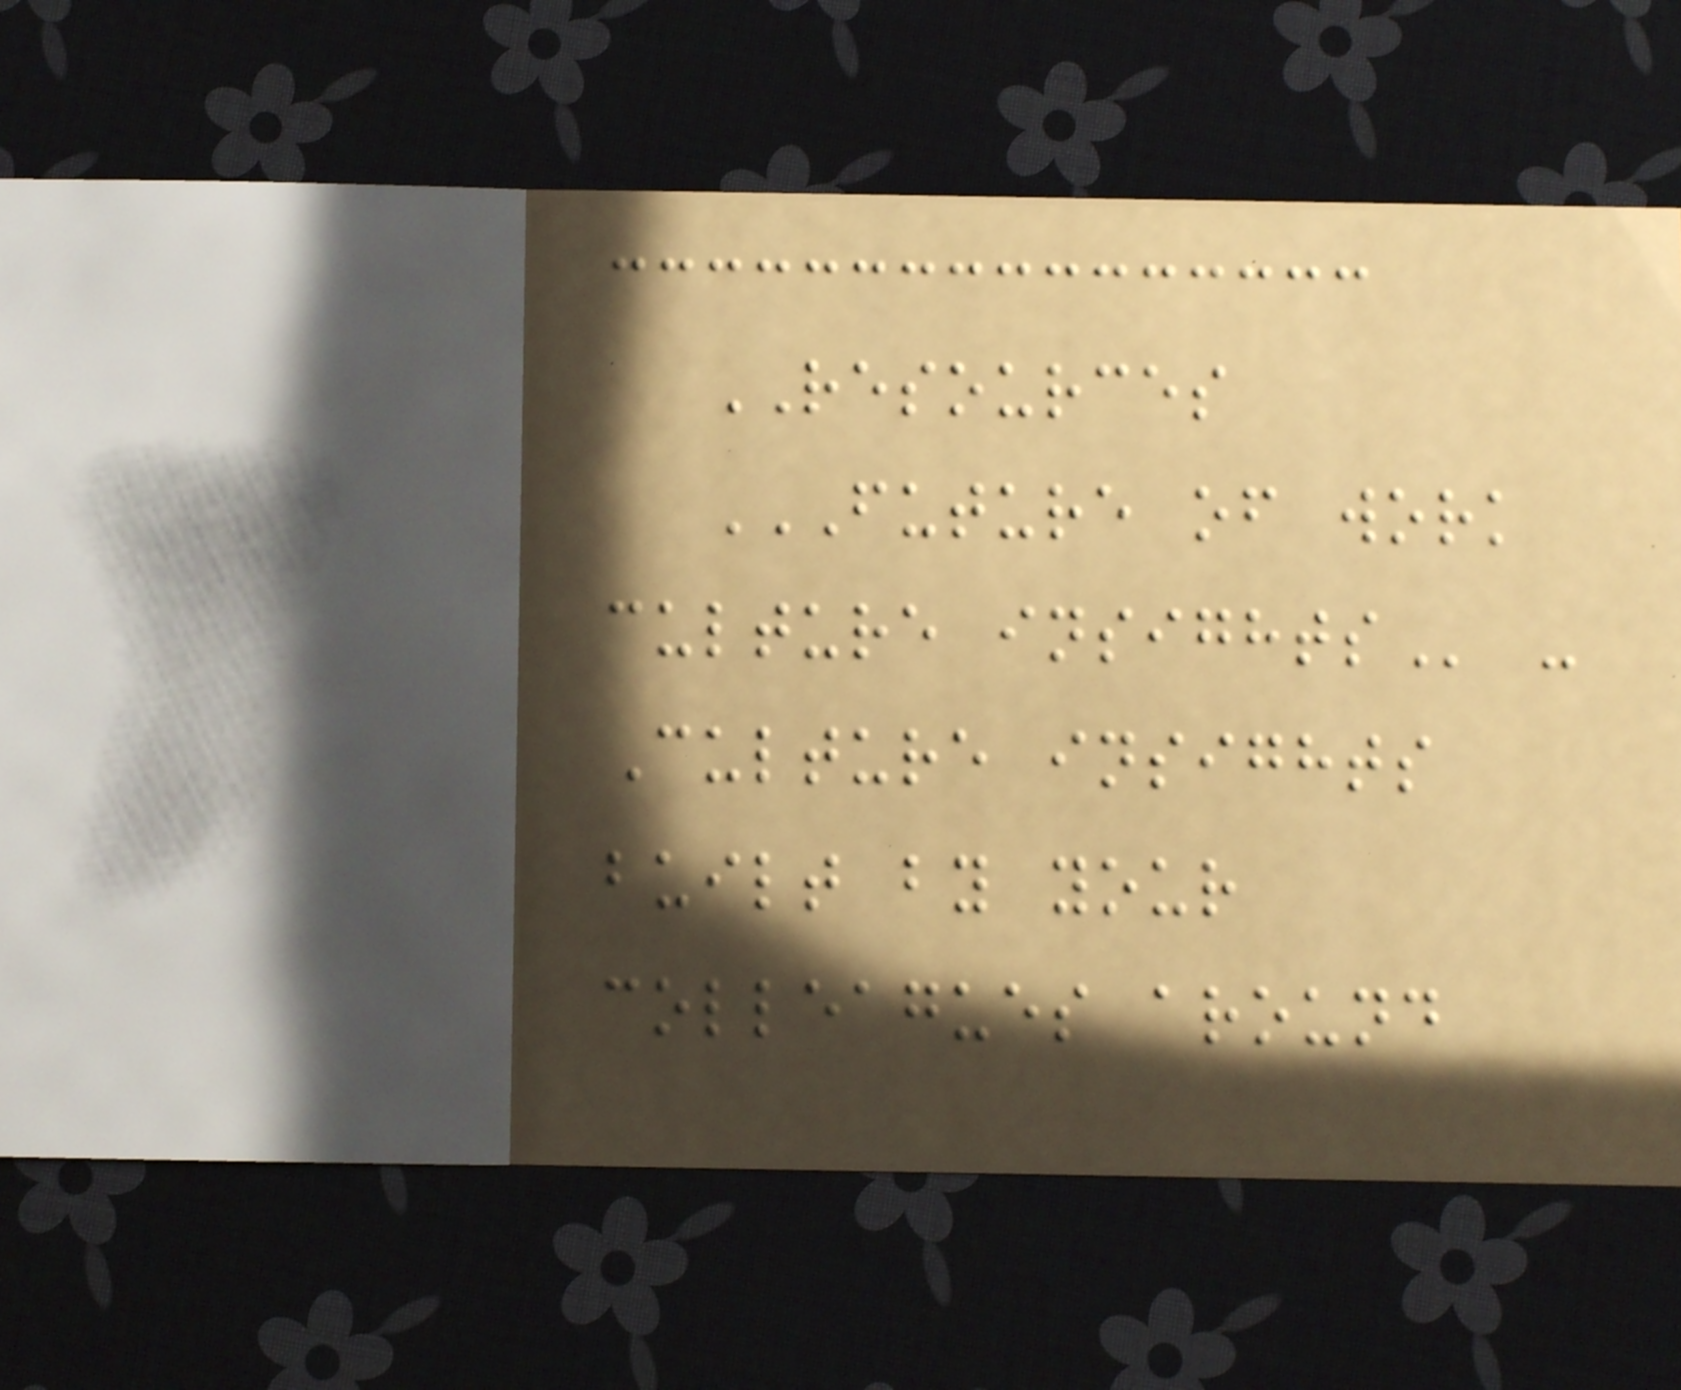RESOURCES
FUTURE OF WORK
CULTURE INSIGHTS -
Culture insights
built by your
colleagues around
